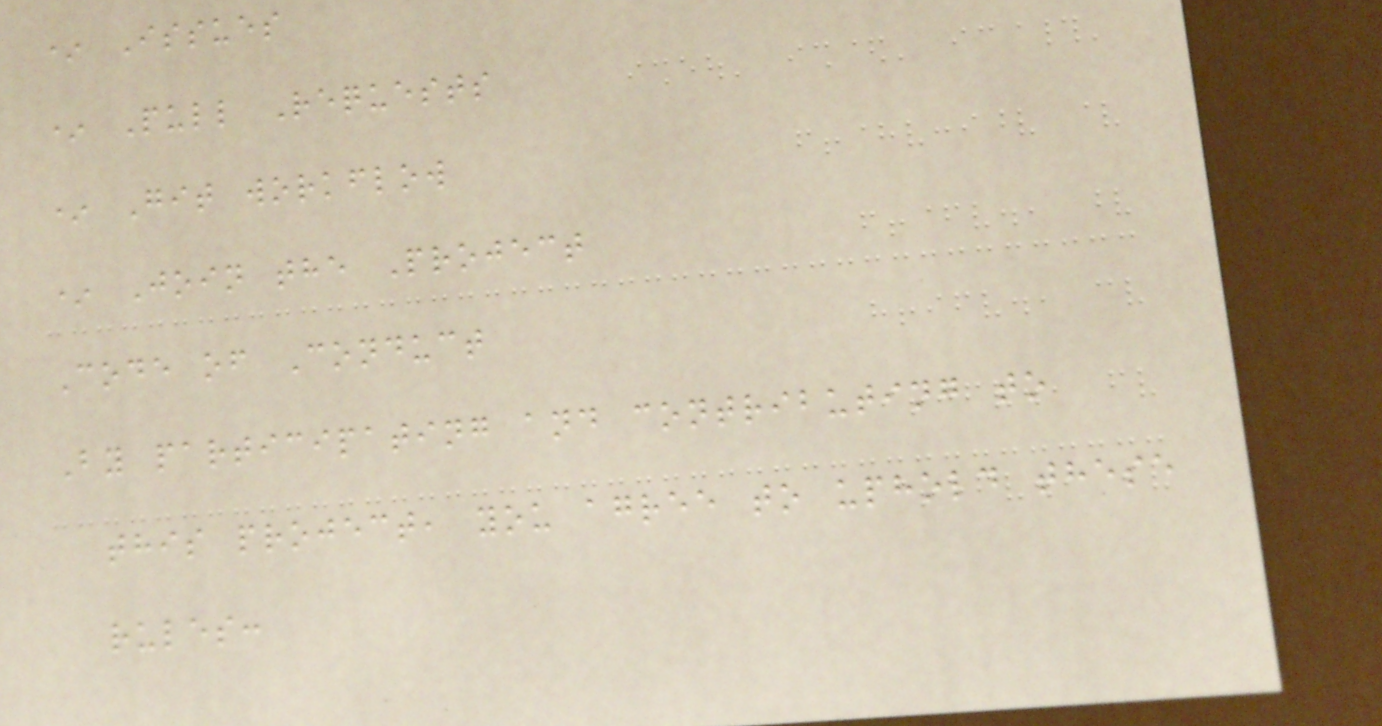* Issues
* Pull Requests
* Git workflow
* Join the Project
Code of Conduct
By participating and contributing to
this project, you agree to uphold these
rules:
